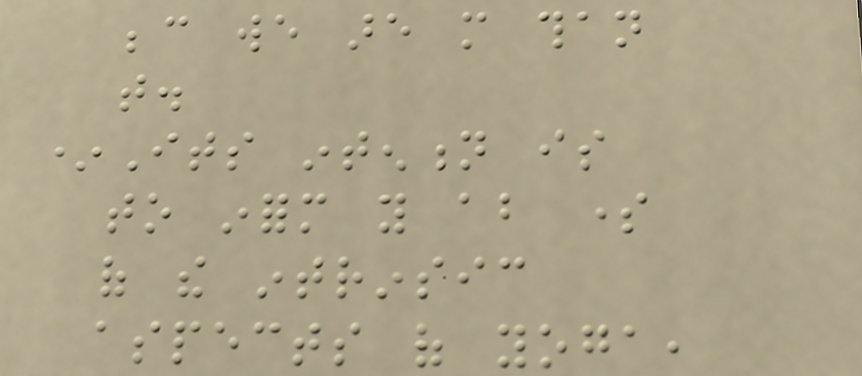because we are more than
that.
*Its intention is
to inform you about some
of the intrinsic
aspects of yoga,
